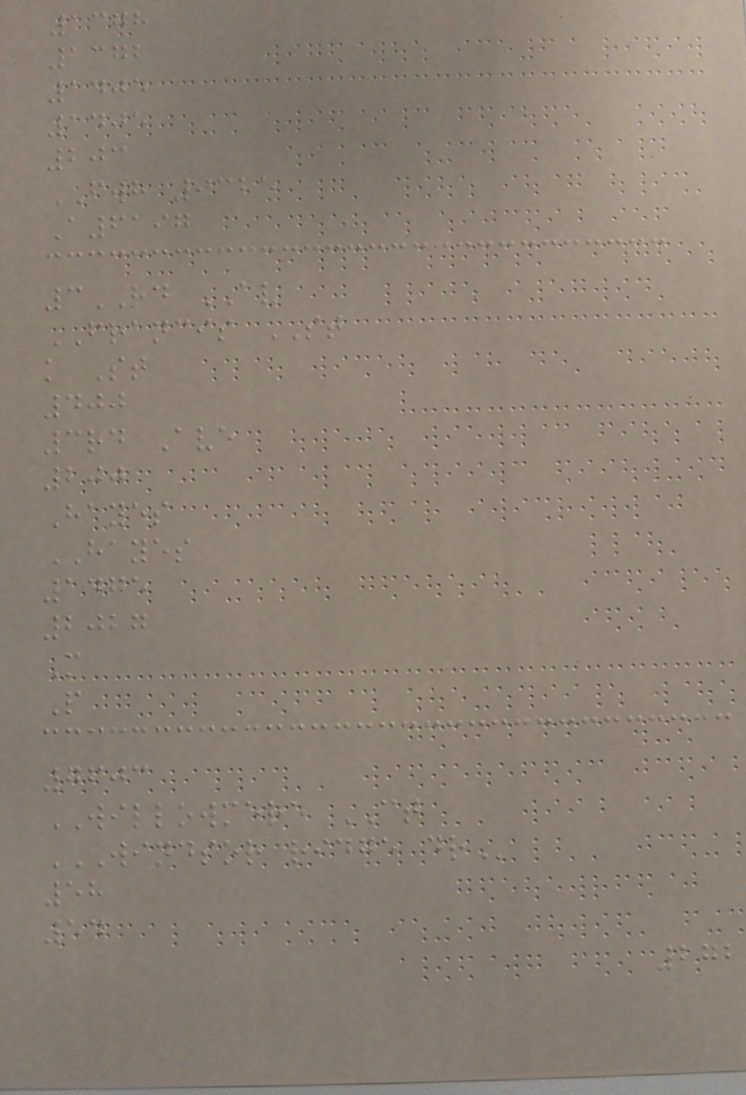1378
1372
1405
1405
203
FWH 9325
A6197
3RD AV
FRANCIS ST
k St
400
3rd Ave
200
Hayes
HAYES
1475
2027
M
P
7603
WILLOWMERE CT
WINDSOR RIDGE DR
58
54
272
